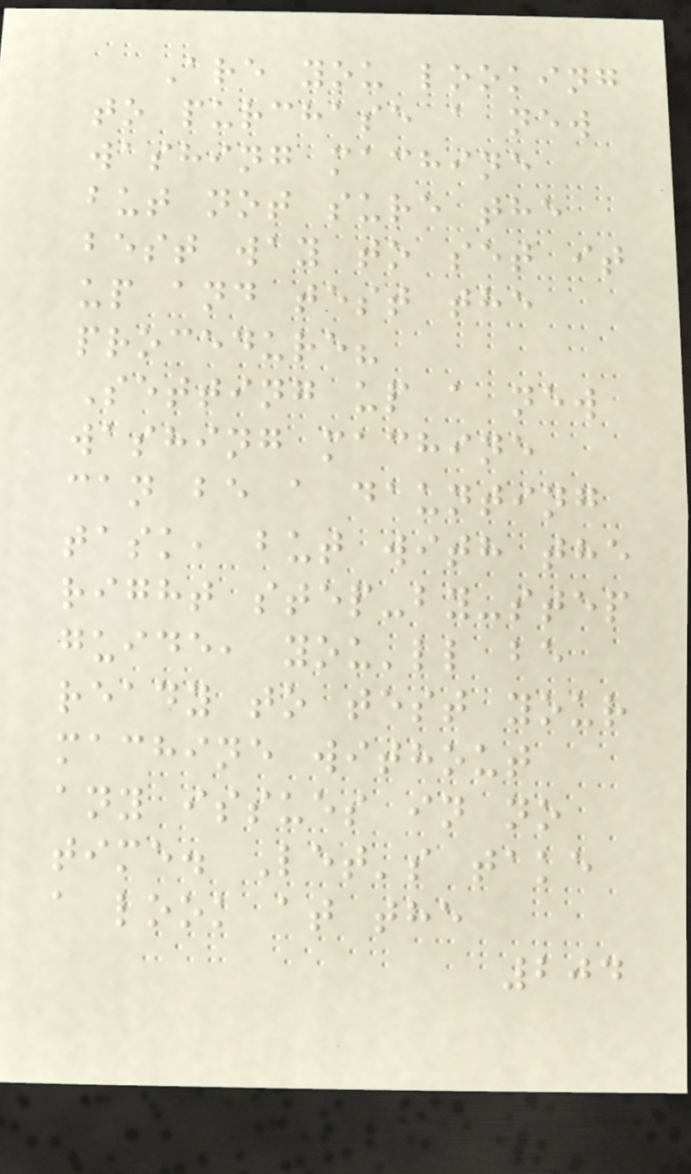Are you looking
to purchase a new
washing machine
but not sure the
best way to set it
up and test the
procedure?
Setting up a new
washing machine
can be a daunting
task, but with the
right step-by-step
guide, you'll be
ready to test your
machine without
any issues in no
time. Let's take
a look at the
204
